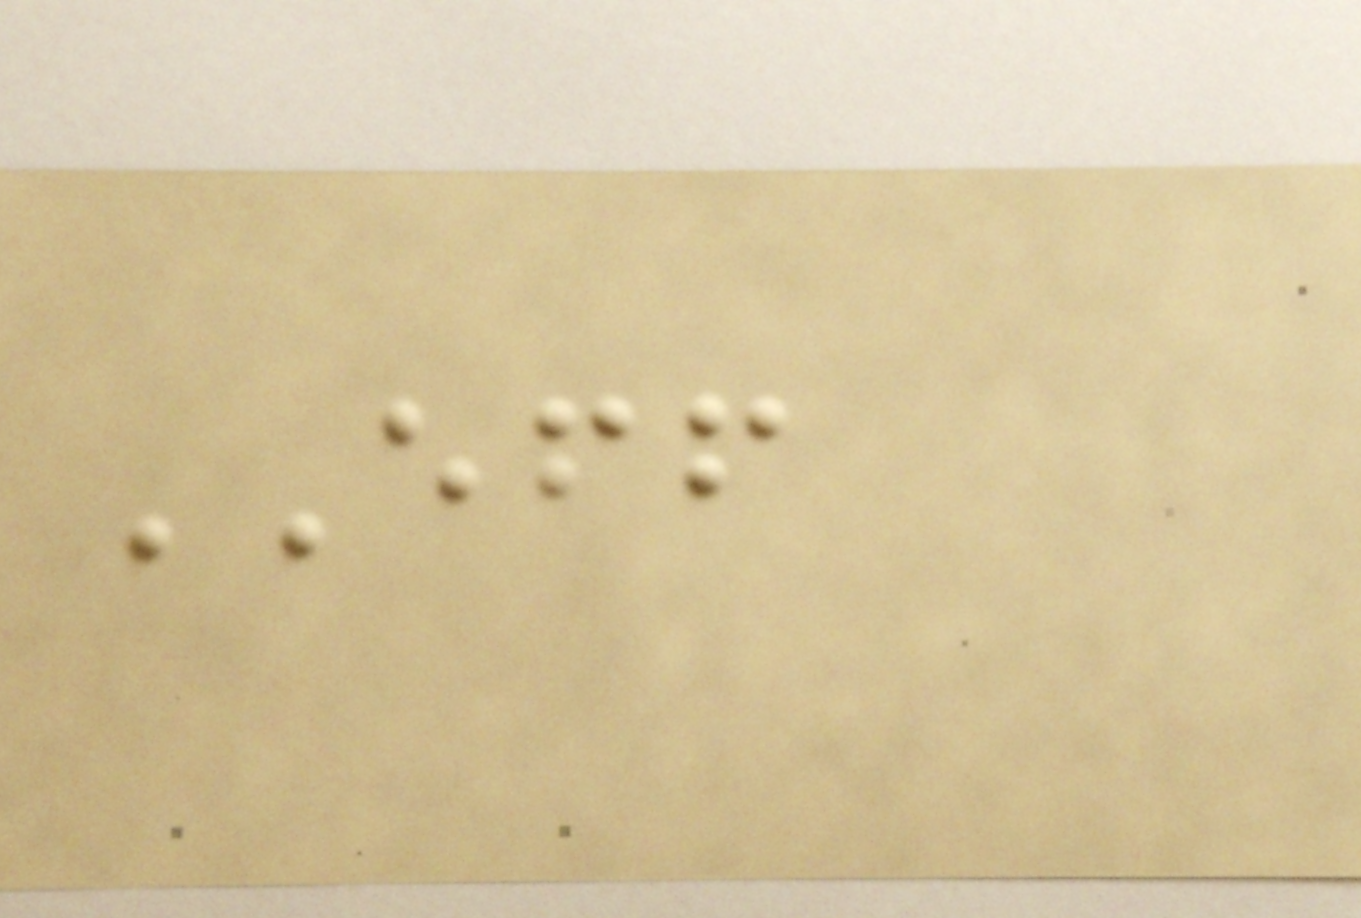EFF
